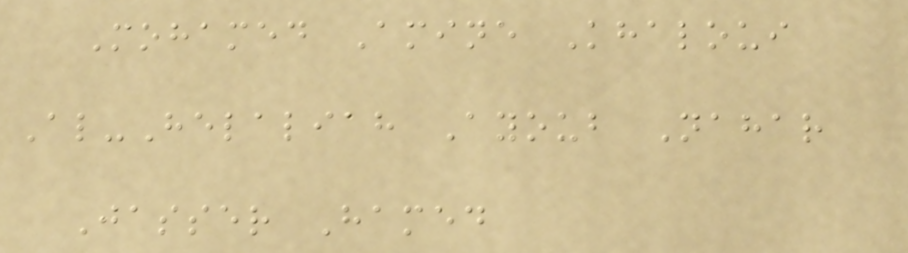Mohamed Amine Khaloui
Al-Helaliah Ayoub Nahar
Jasser Hamed
